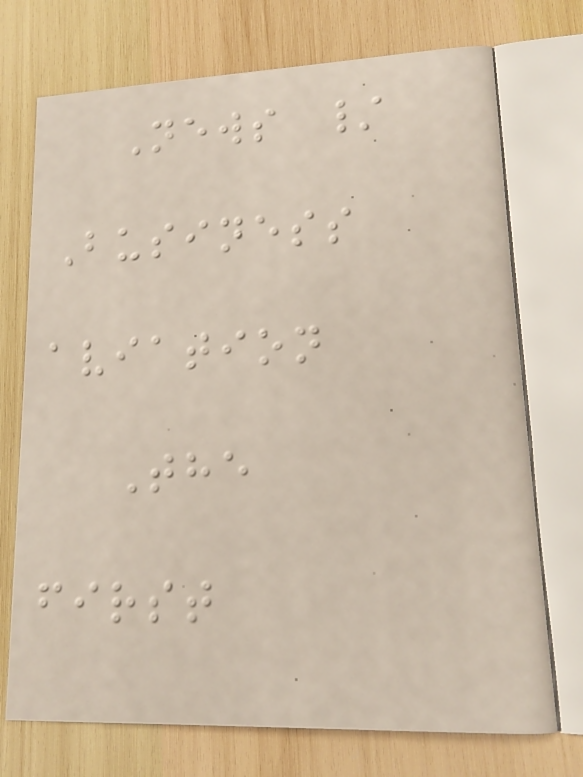News /
Business
aviation
The
first
